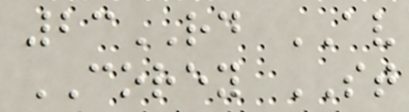23RD AV
COREY ST
